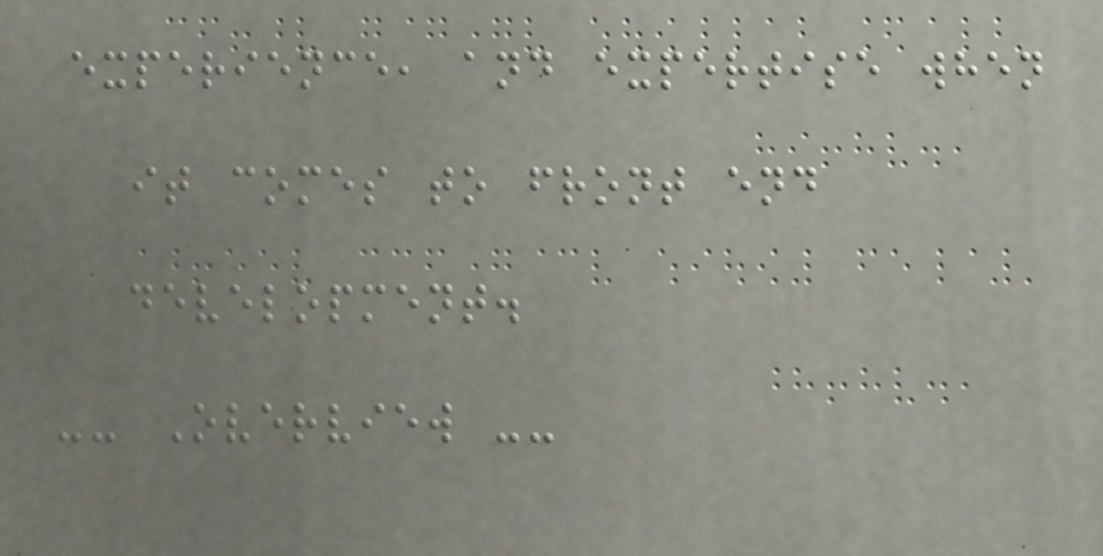experience, and expertise when
it comes to front end
development.
-- Overview --
